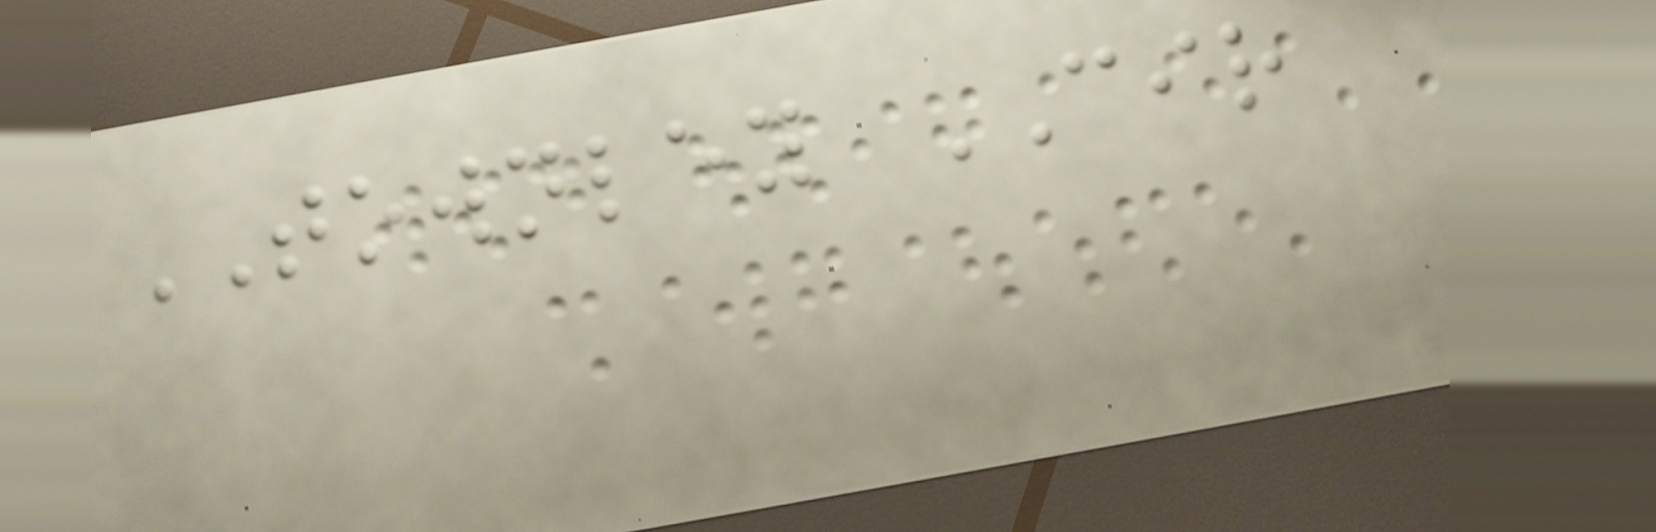TOWNLEY CIR
